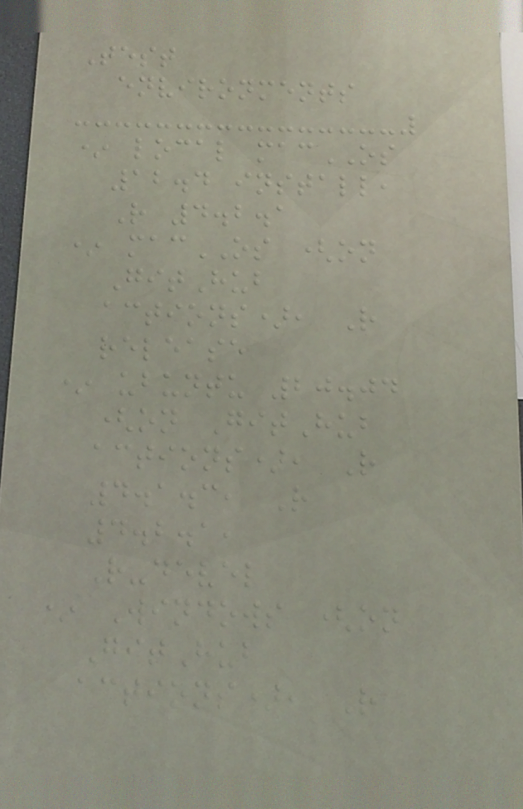Test
environments
* local macOS
12.4 install,
R 4.2.1
* macOS (on
GitHub
actions), R
release
* ubuntu 20.04
(on GitHub
actions), R
4.1.3, R
4.2.1,
R-devel
* Windows (on
GitHub
actions), R
